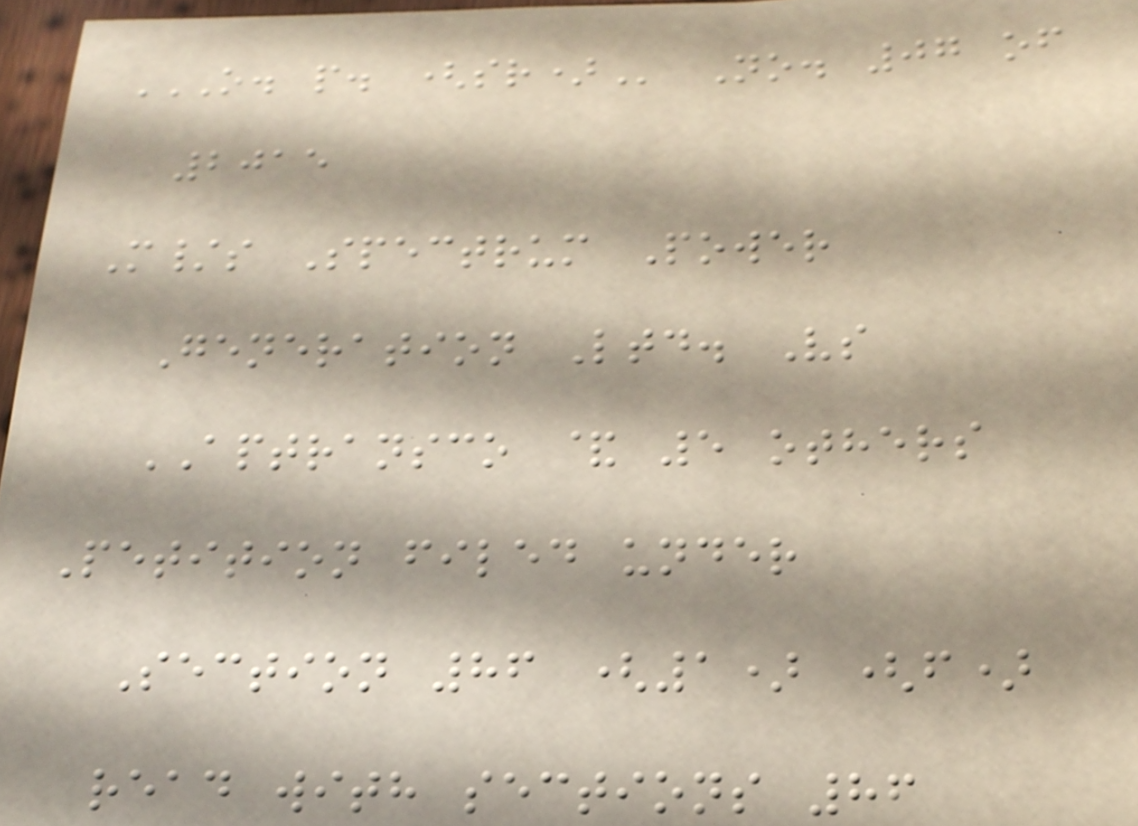O. P. (SR) No. 07 of
2015
M/s Spectrum Power
Generation Ltd. Vs
APTRANSCO & 5 others
Petition filed under
Section 86 (1) (f)
read with sections 86
